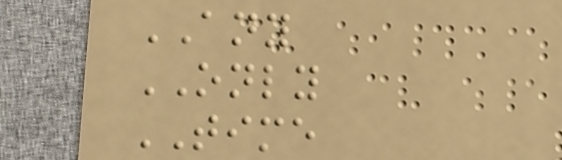ANY
ONLY
TIME
